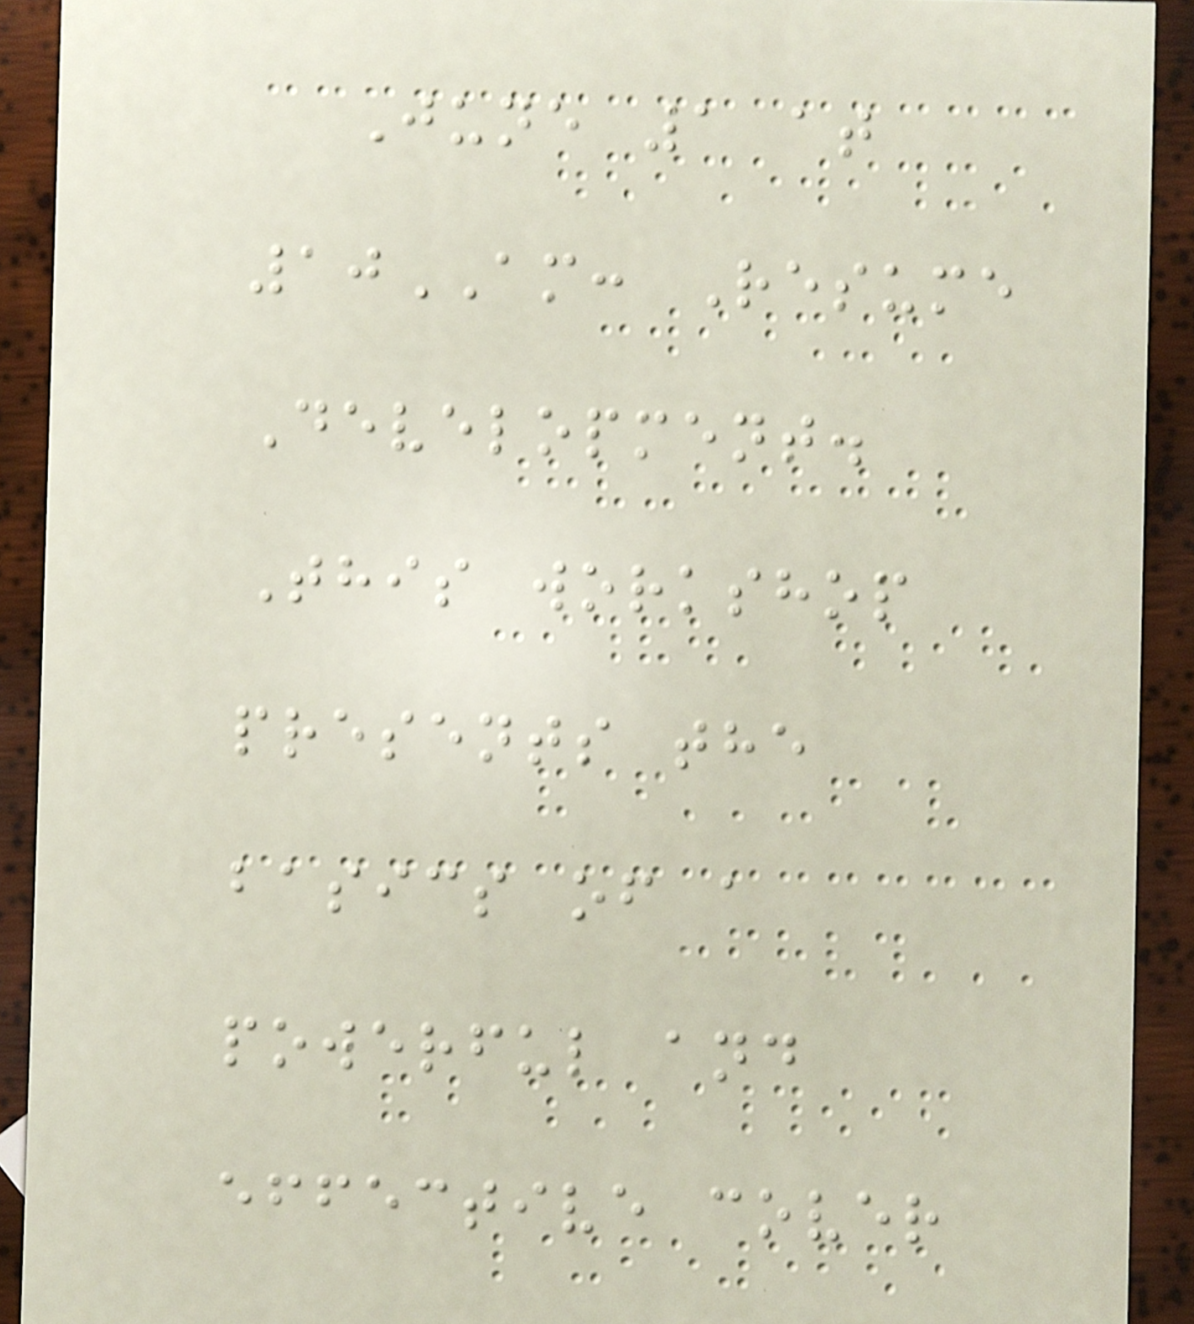June 1 at
10AM: Resume
Development.
This workshop
presents the
basics of a
powerful and
effective cover
